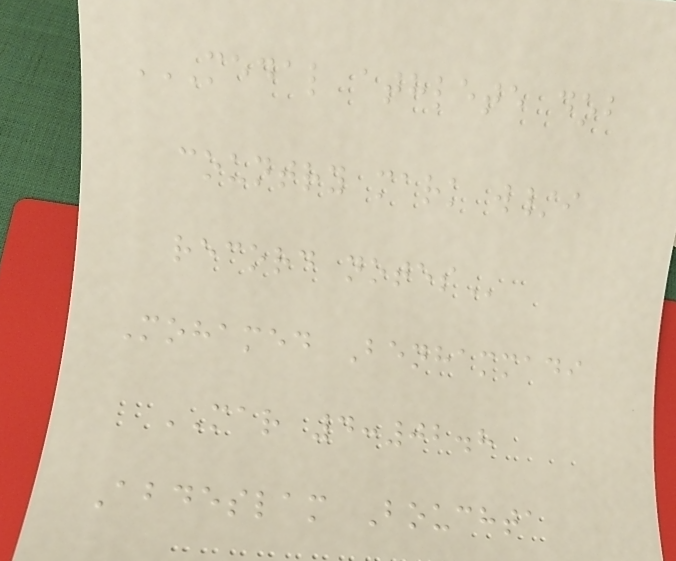MEDAL ATHLETE DOB
COUNTRY MARK W/I
RECORD NOTES
Mohamed Benhammadi
MAR 4:02.8
Abdeslam Bouchta
